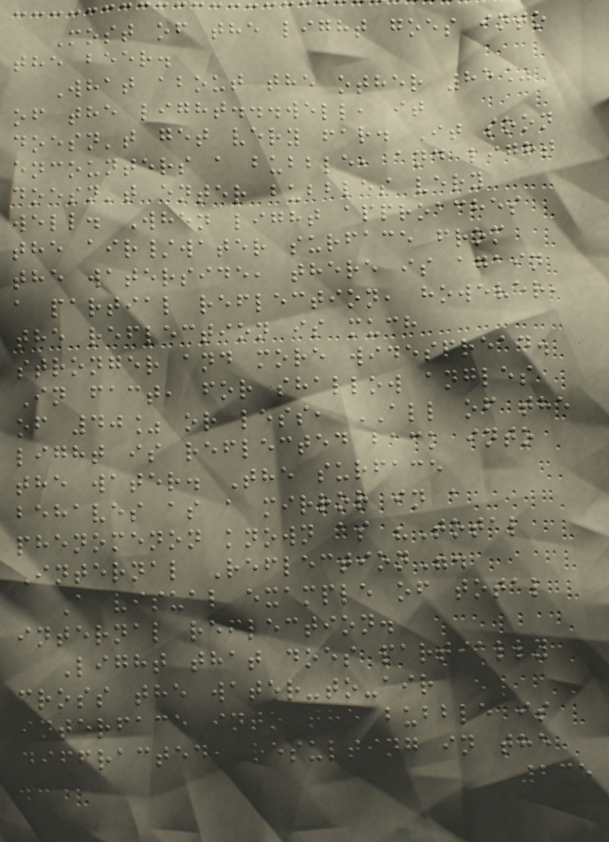Most of the light goes into
the beer.
What about the other 85%
of the light...well, it
doesn't get very far. It soon
encounters a bubble, and light
doesn't enter bubbles very
well. When light approaches
the air/water surface from
the waterside, there is again
a partial reflection, however,
the reflection is much
stronger and more widespread.
In fact, for shallow angles
of 40% or less, ALL of the
light is reflected back into
the water. The surface
behaves as a mirror in a
phenomenon known as "Total
Internal Reflection".
A visual example of total
internal reflection.
Light that does partially
cross the water-to-air
interface into the bubble is
diffracted, resulting in the
235
